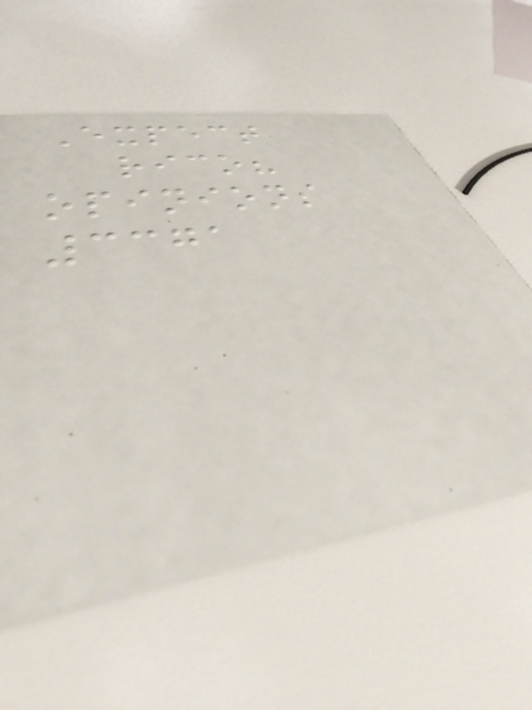Expect
rico?
opinions
3371
